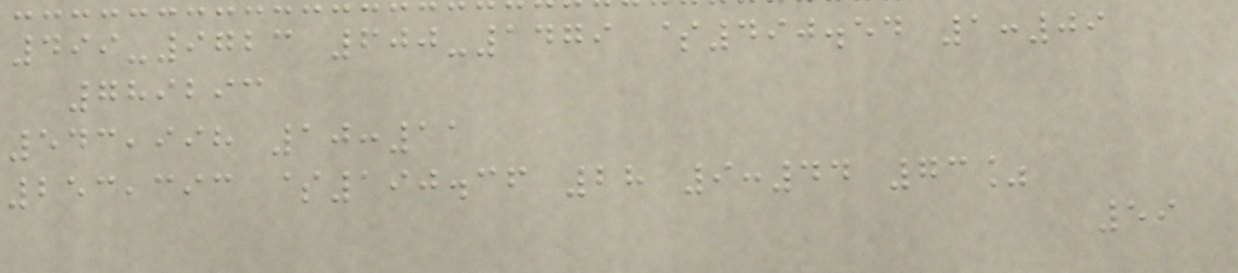499-9723 600-1479 $490.54 1:09
789293
543,998 10:11
253,393 $190.36 28 9:44 73%
59
